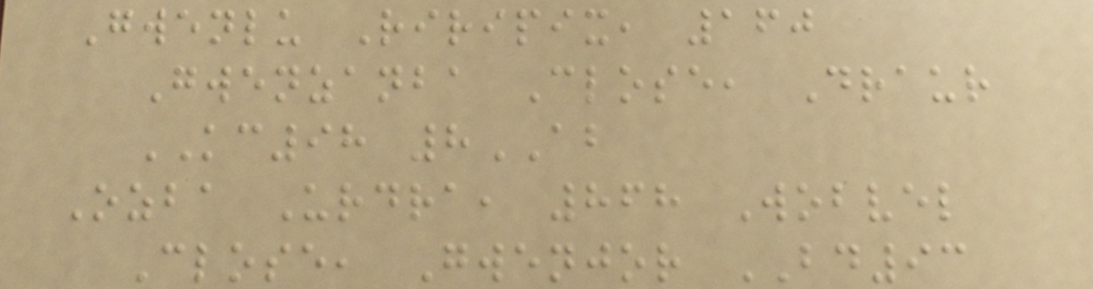Gwenlu Riripix, 160
Gwenzanba Close, Draur
KC98 8AB
Ozba Urdra, 868 Wobvel
Close, Gwenjor BD93
